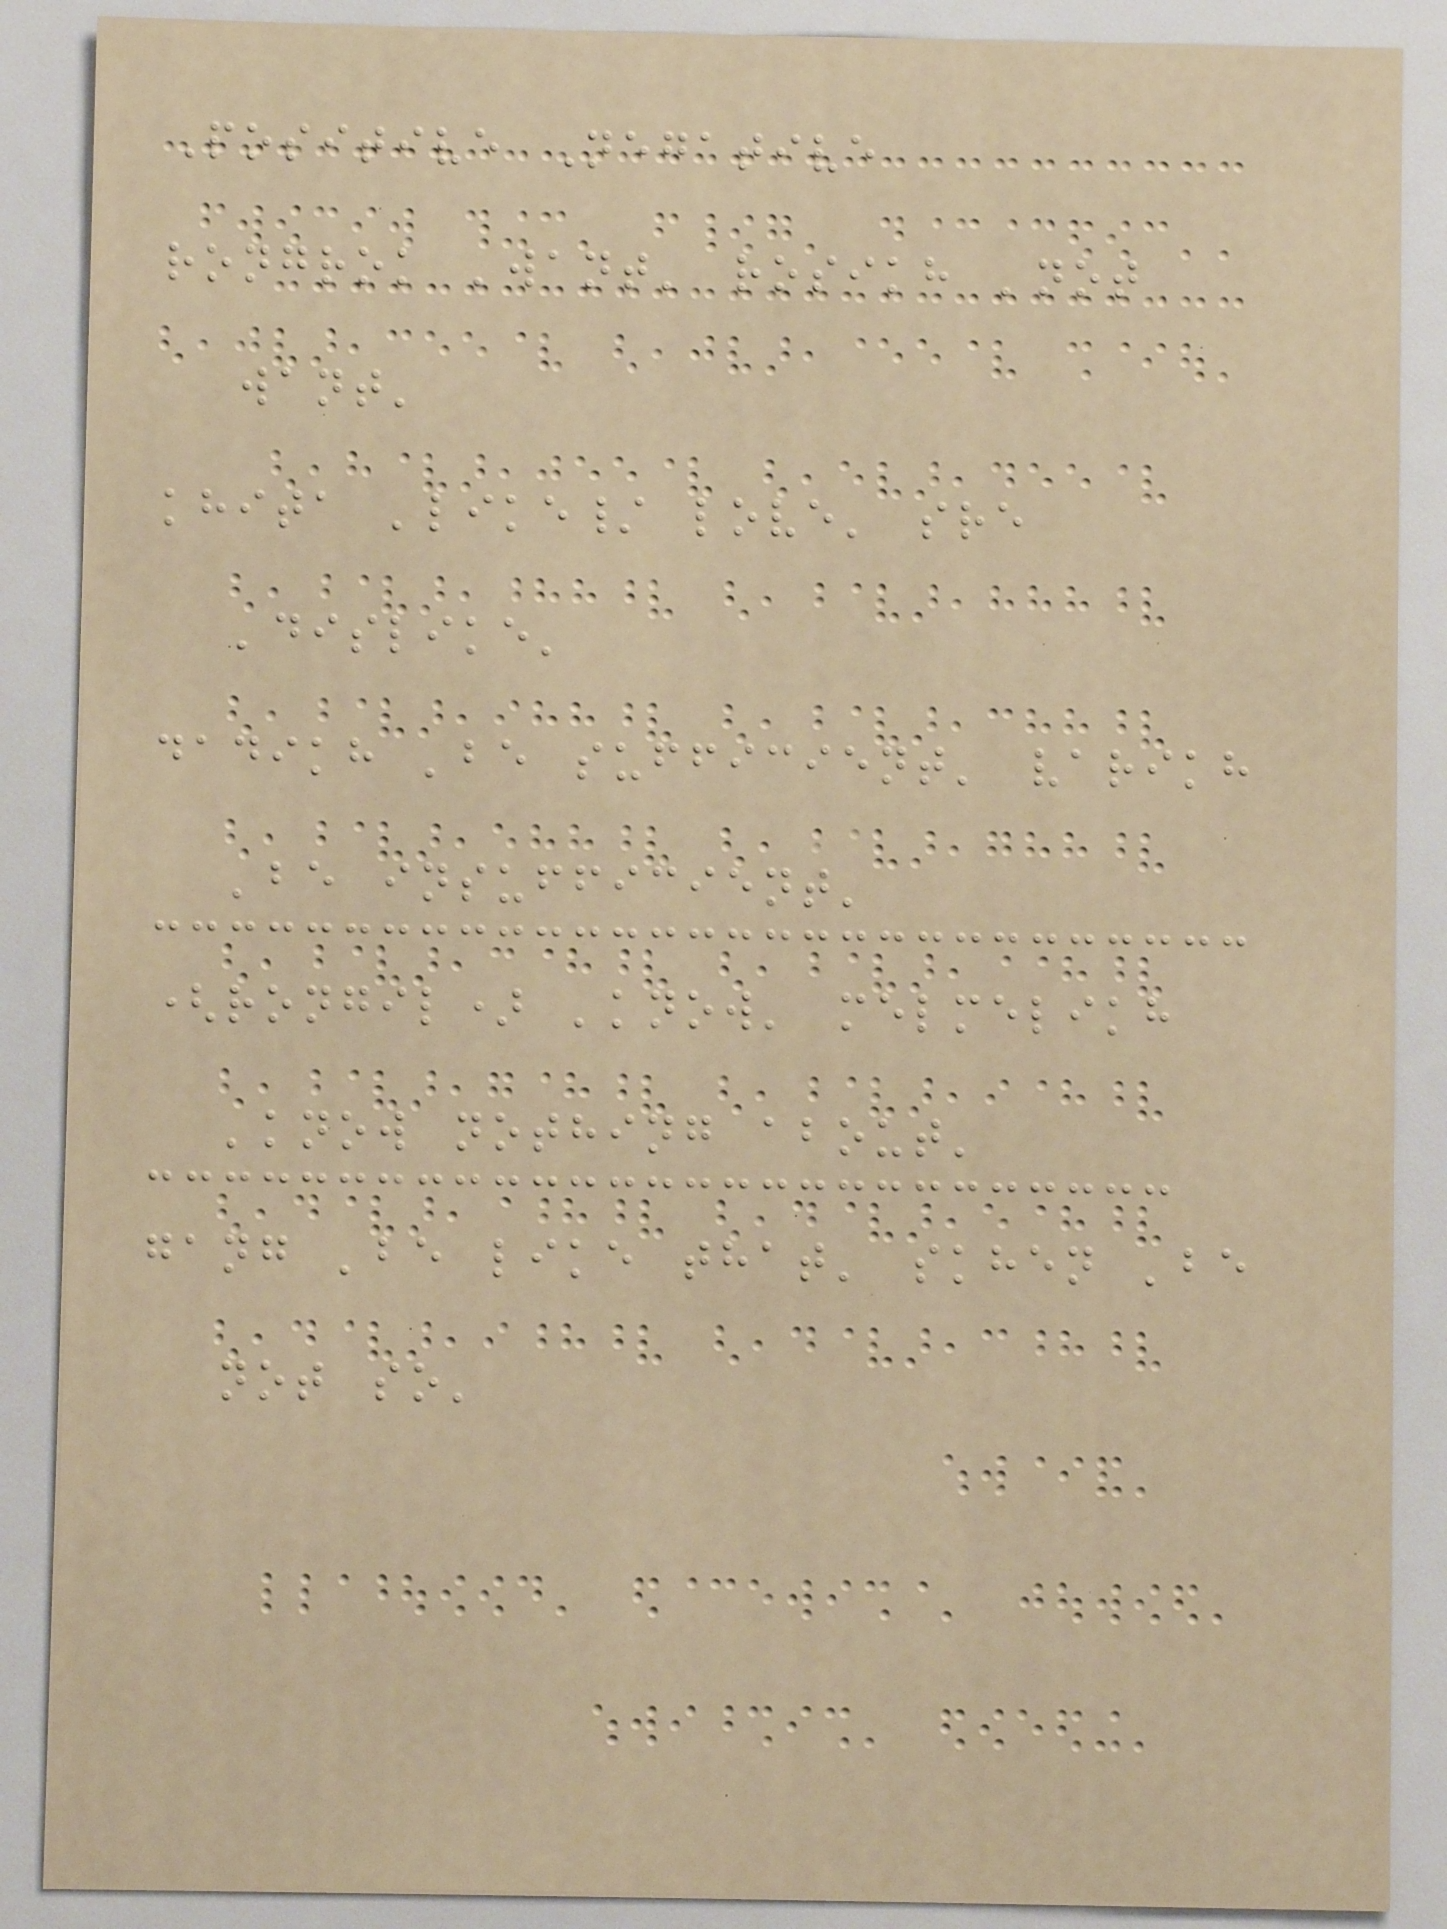Positive Negative
rongrok 'want' rosikh 'not
want'
khita 'like/ love' sre
'dislike'
dadikh 'be sufficient' varikh
'be insufficient'
(rongil) 'know' melmelikh
'know nothing about'
gang 'be like that' skhen 'be
not so'
